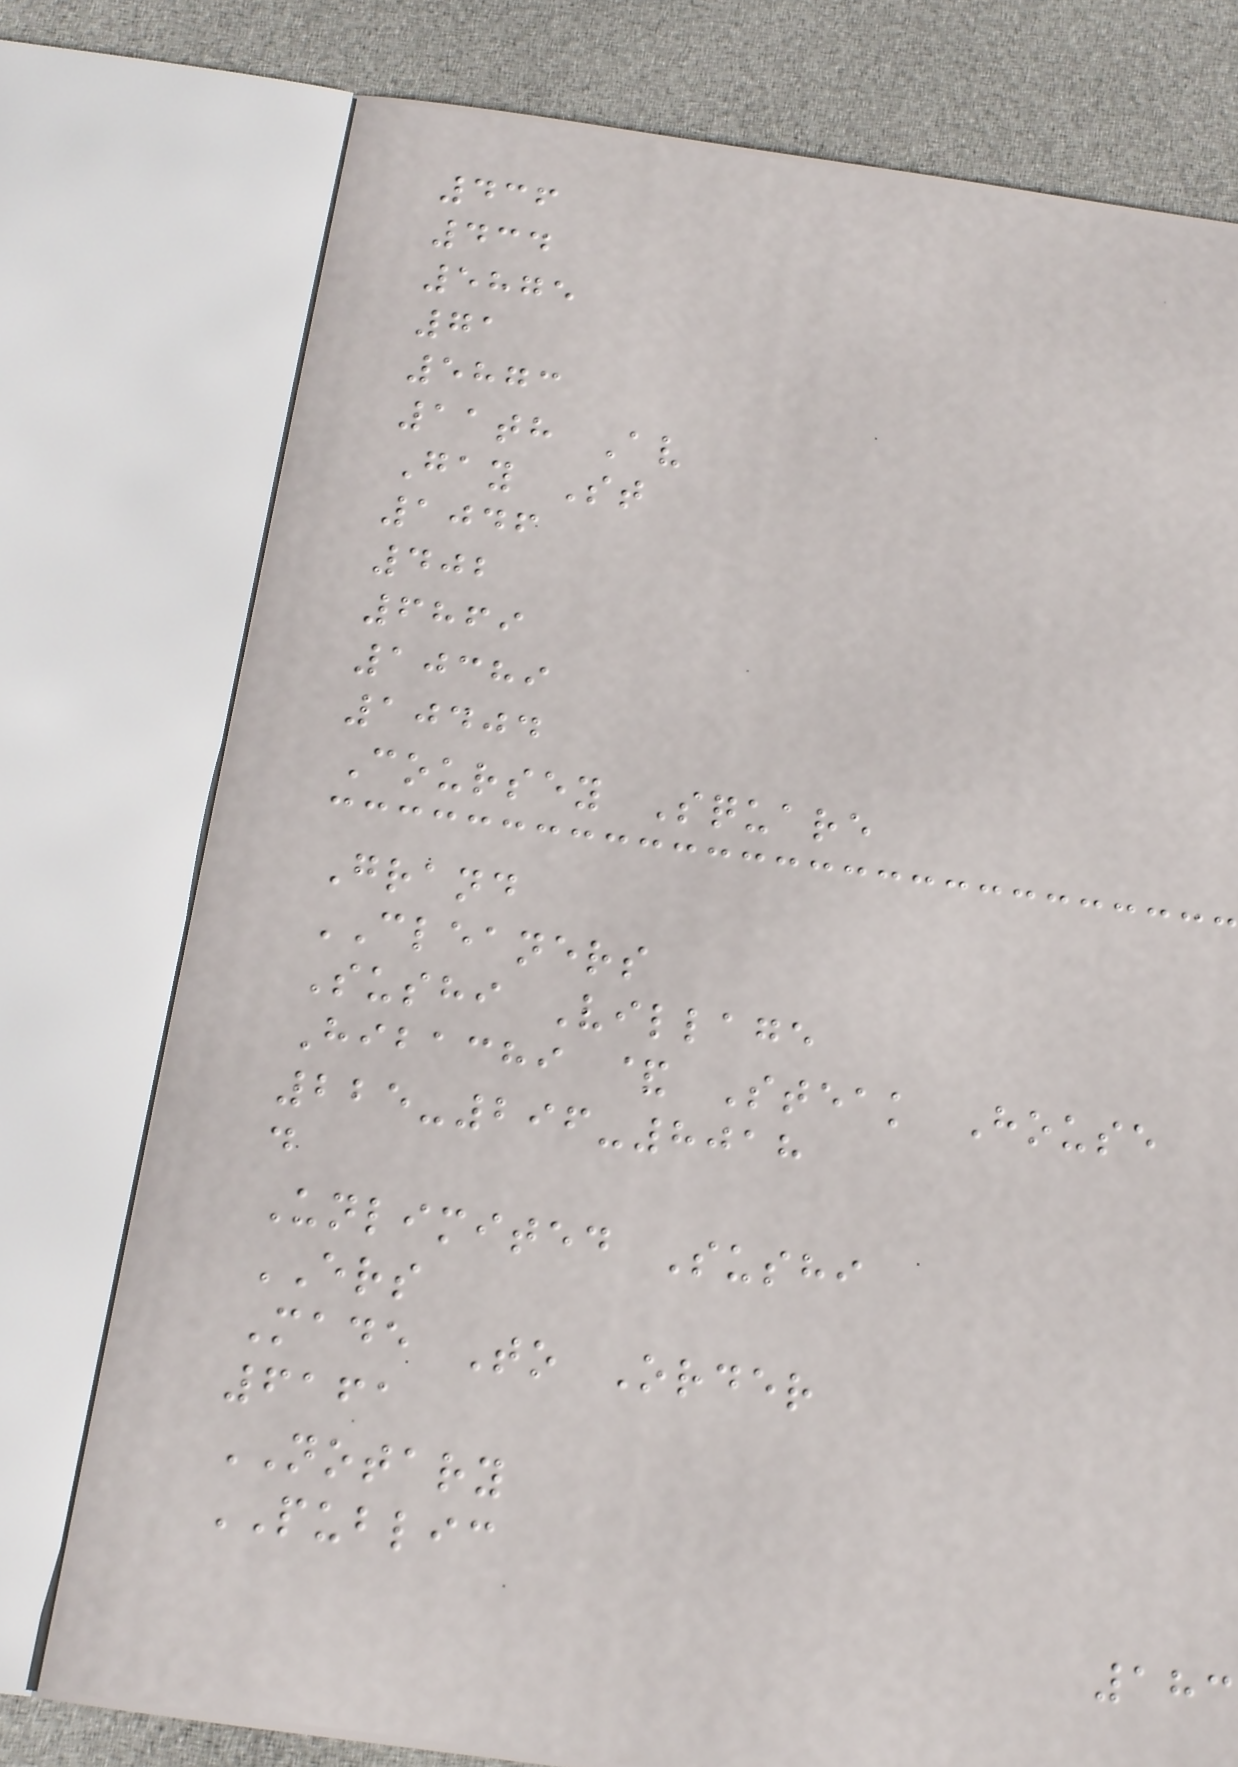436
434
5875
71
5873
11th Av
Gay St
1046
402
6869
10389
10404
Coursey Square
Grand
CLEANERS
Sushi Village
Hibachi & Steak House
225-296-8018
d
Unlimited Sushi
ERS
Made To Order
6161
NOTARY
PUBLIC
183
